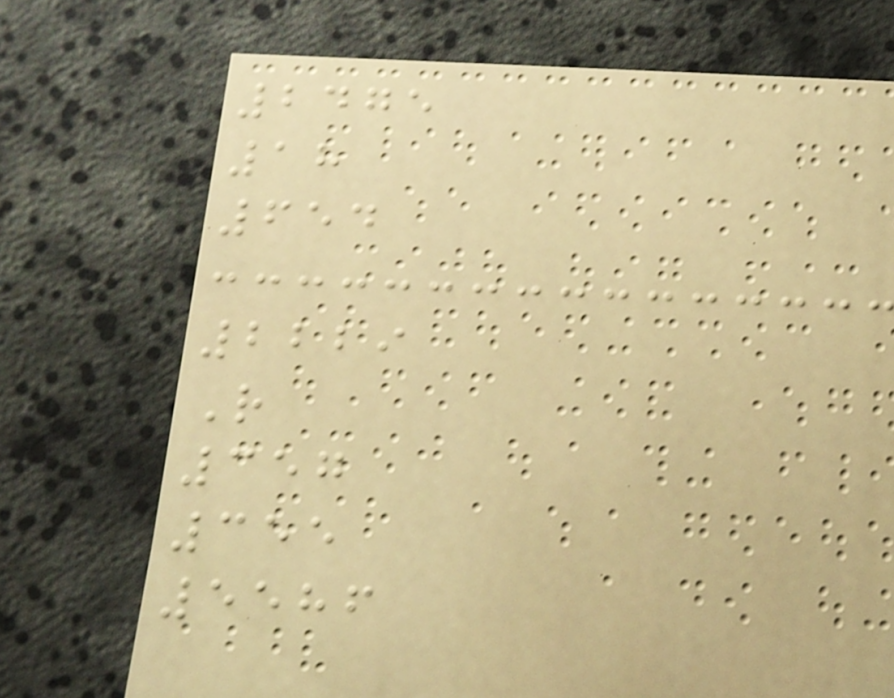2475
18
654
2229
R
357
355
5586
